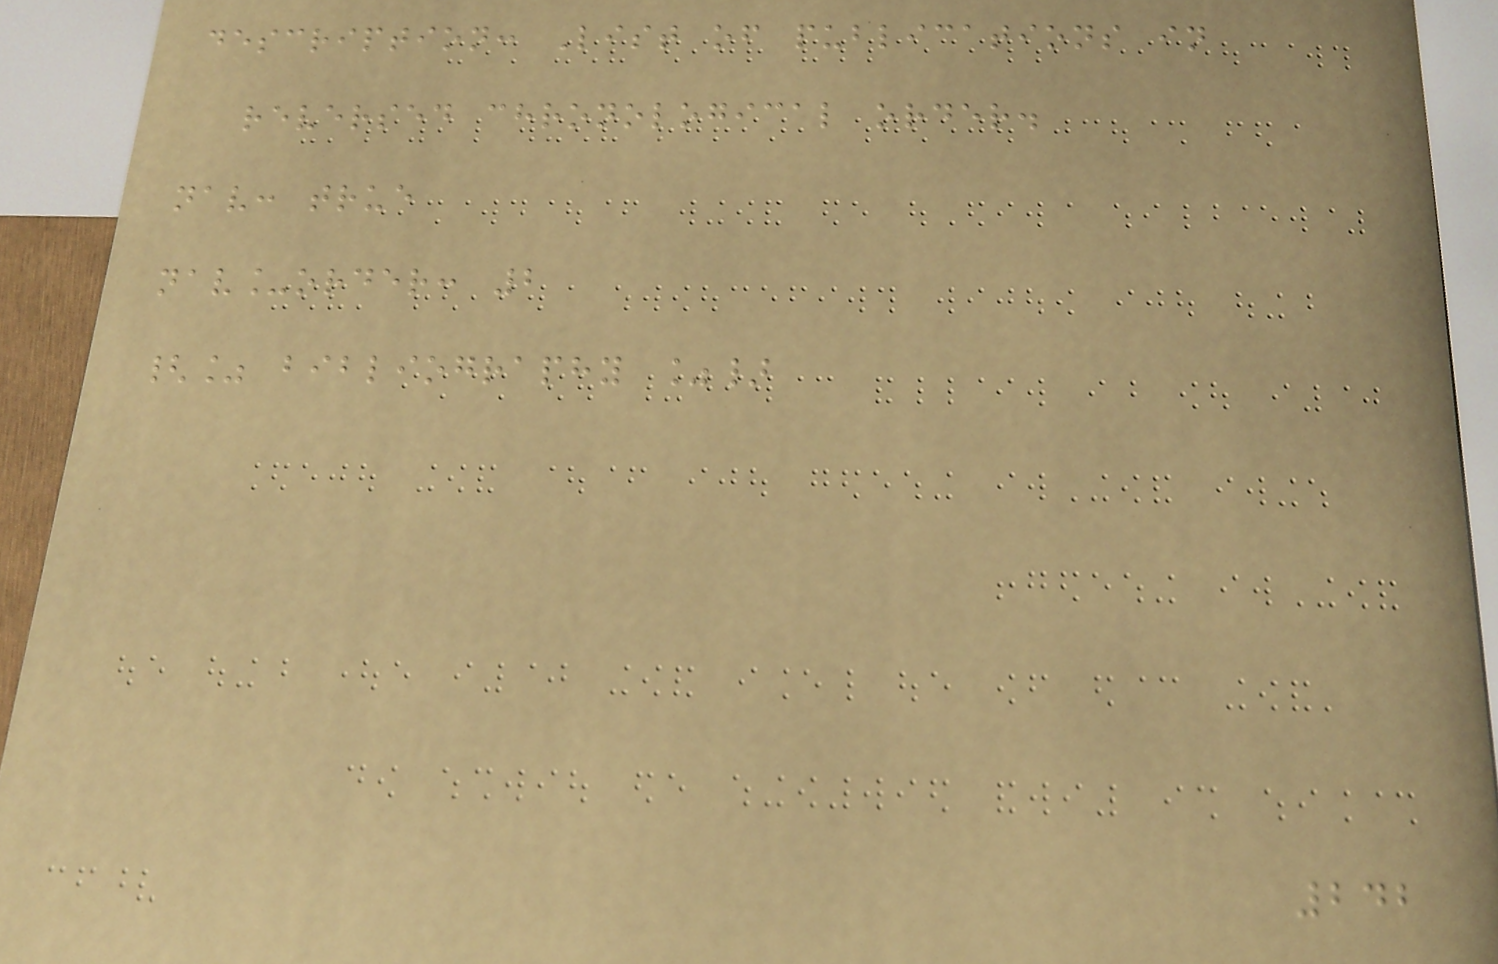description: List of publications in
reversed chronological order.
nav: true
nav_order: 2
{% bibliography %}
242
